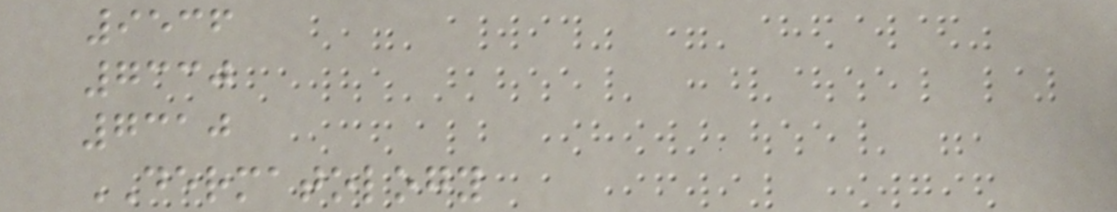9536
7330
7310
DERMATOLOGY
